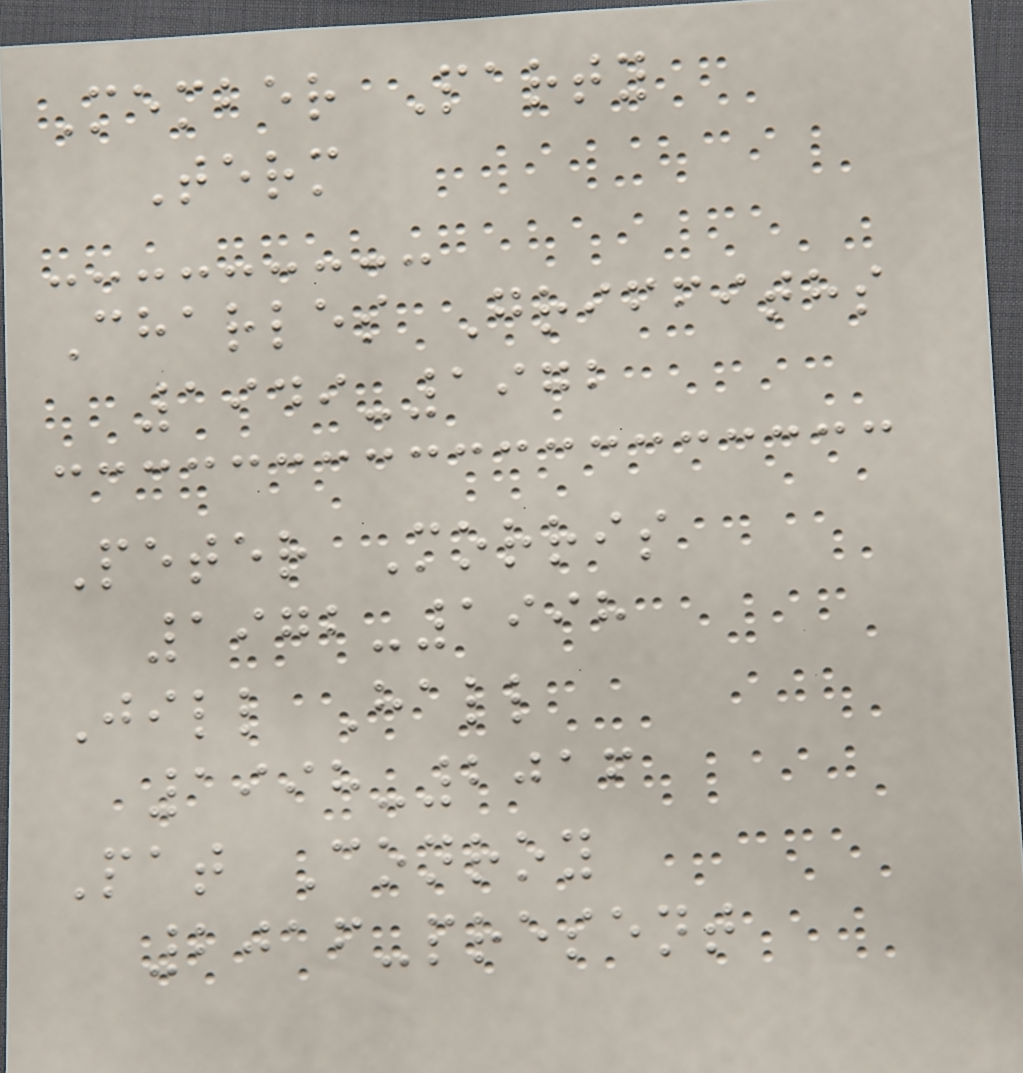Member Party
Term
Charles Griffiths
1949-1972
Peter Morris
1972-1998
Jill Hall
1998-2016
Pat Conroy
2016-present
